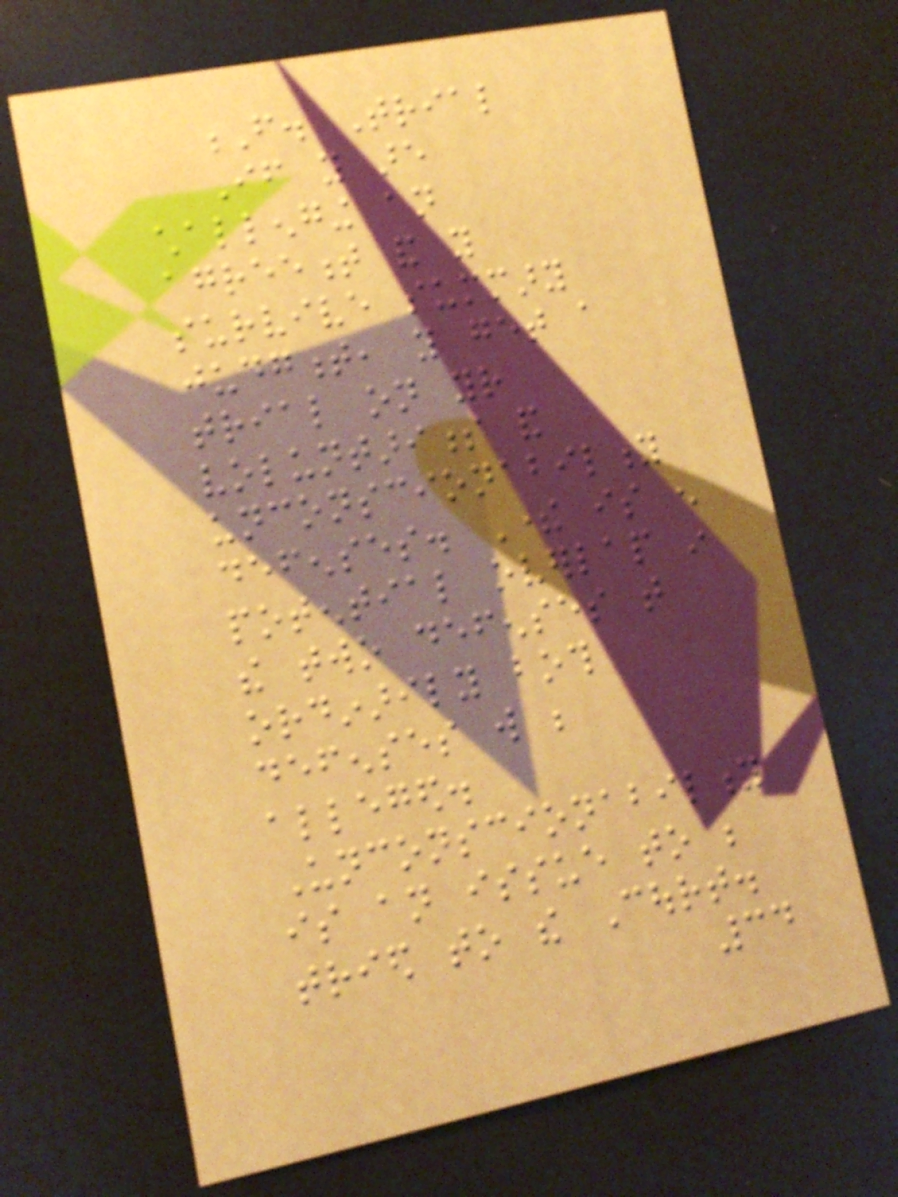F. Trial
If you are
challenging an
agreement and you
survive summary
judgment, you get a
trial on your
voluntariness and
unconscionability
defenses. There is enough
potential overlap in
the two defenses that
ordinarily both
defenses will be
alleged.
Unconscionability
is an issue to be
tried to the Court.
34
